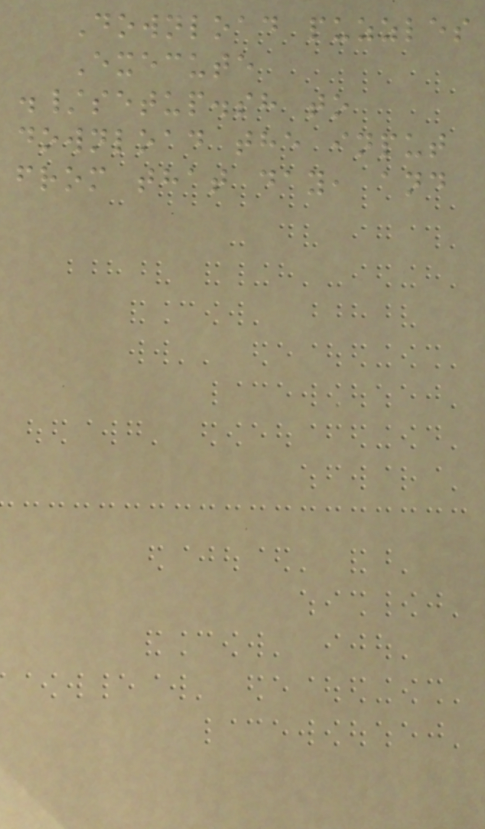Download puzzles
Execute
./setup.sh to
download the input
from that day, and
